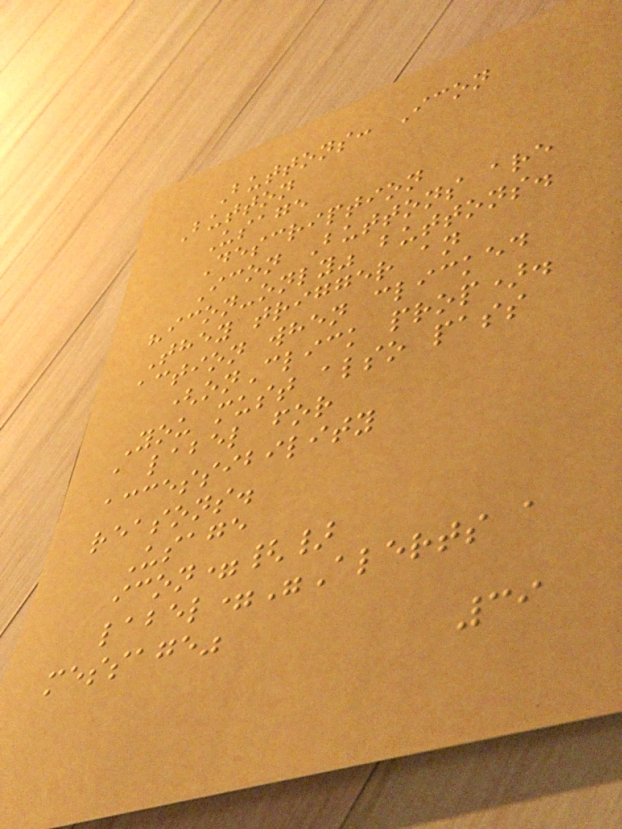Buttons: Icon
Button
Usage
Description
Icon Buttons are
"icon-only" buttons.
They trigger an
action when clicked
(onClick prop).
You must also pass
a label for
accessibility
reasons.
Usage
icon={}
label="Alerts a
message"
39
